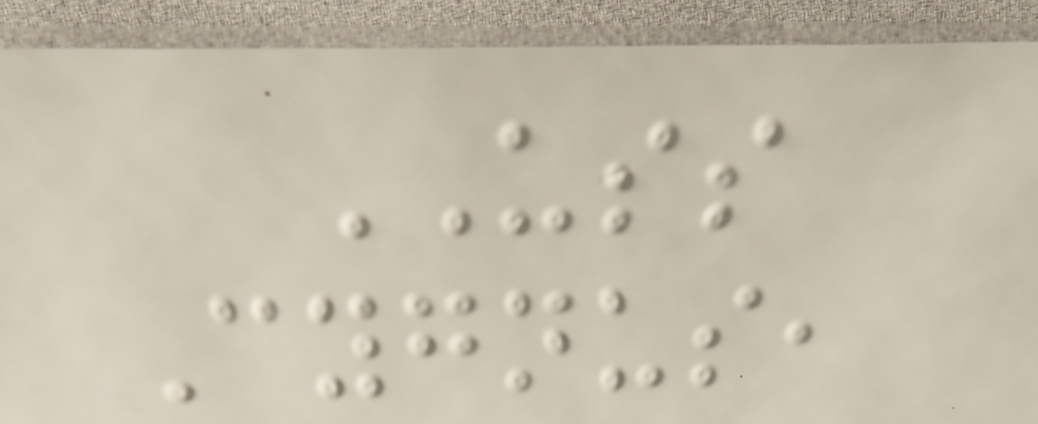USS
Cygnus,
